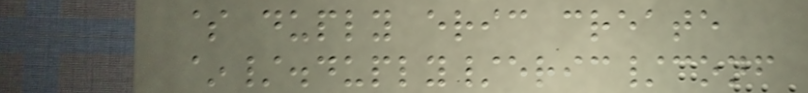$ duply eric create
~/.duply/eric/conf
